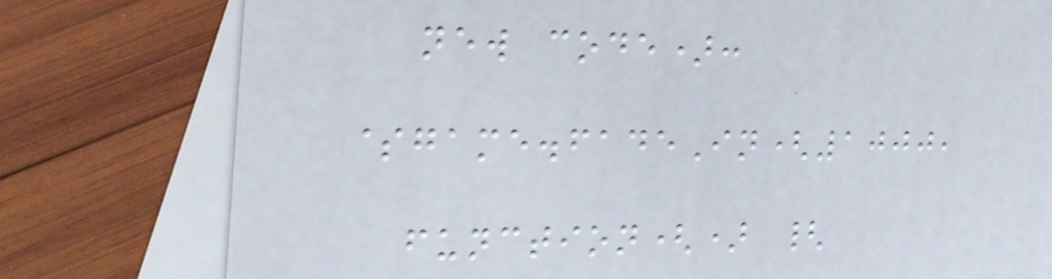new code):
$game.fadeIn(1000,
function() {
